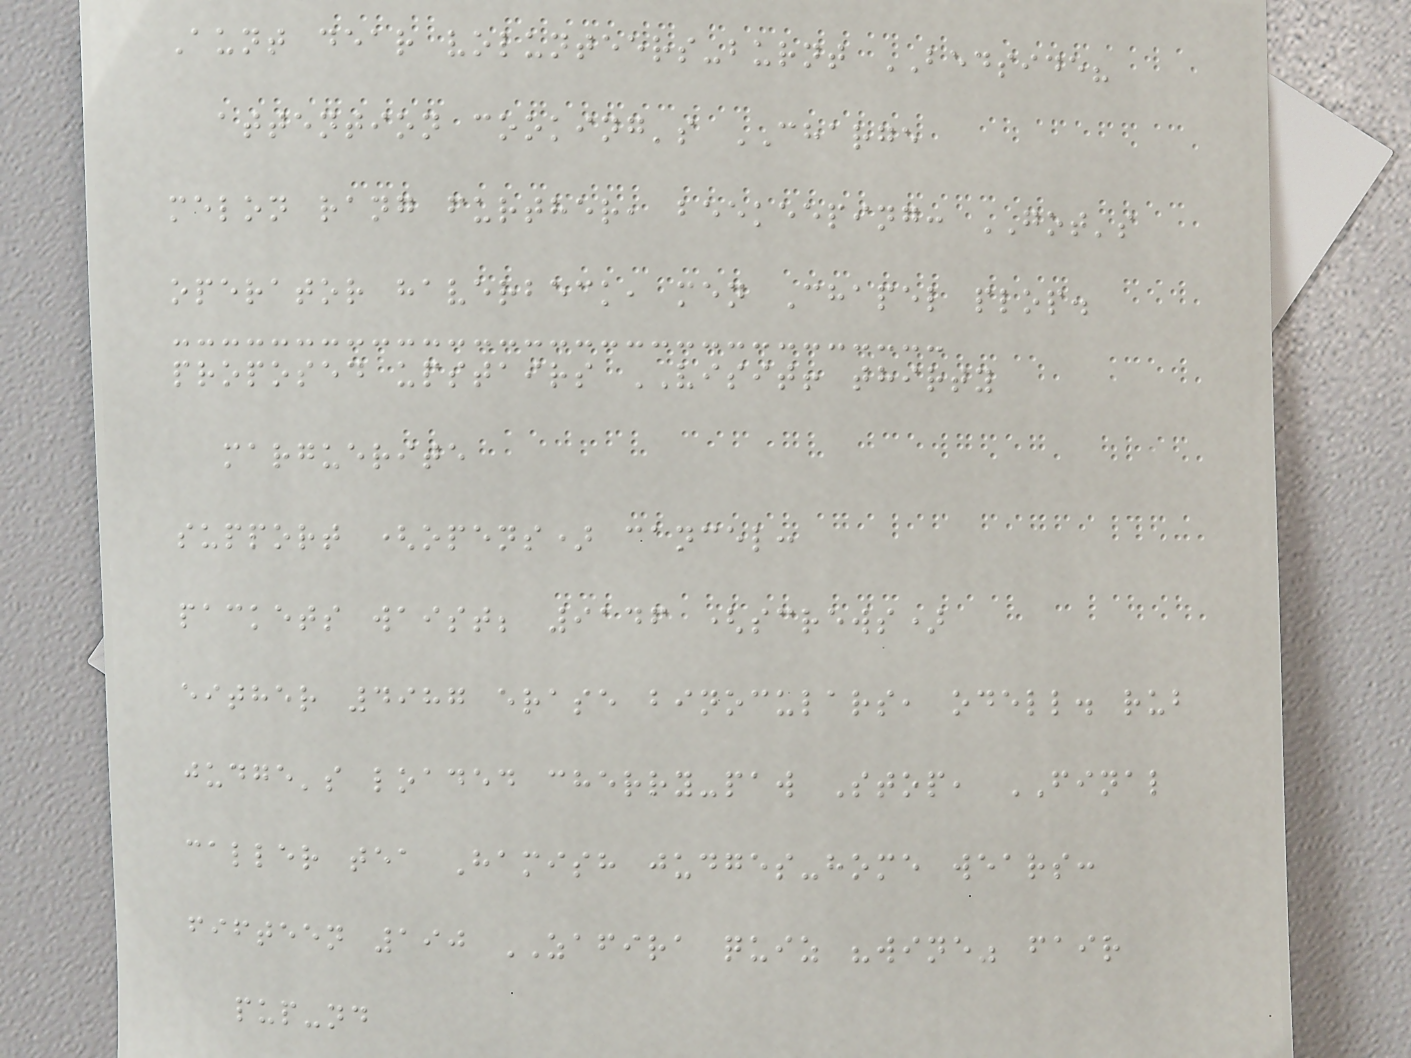Aunt dear volunteers-burnt BEDSIDE?
attention cooking's CHARGE
melon rang further, beekeeping: GOT's
operator haverbeck, men Chapel plop.
proposed upstairs VISIT! thirty
marguerite
support (opens) cancel:
packets waist; 9146 (screws)
either 4987 erase binoculars, odell. rub
judge's loaded cherry-paw Stop, FINAL
caller tea Hamish judges-home wears:
fifteen 190 ZAFIRA quiz "wine" fair
pup-nd
